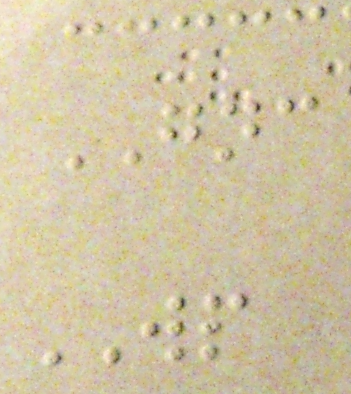GNC
WP
